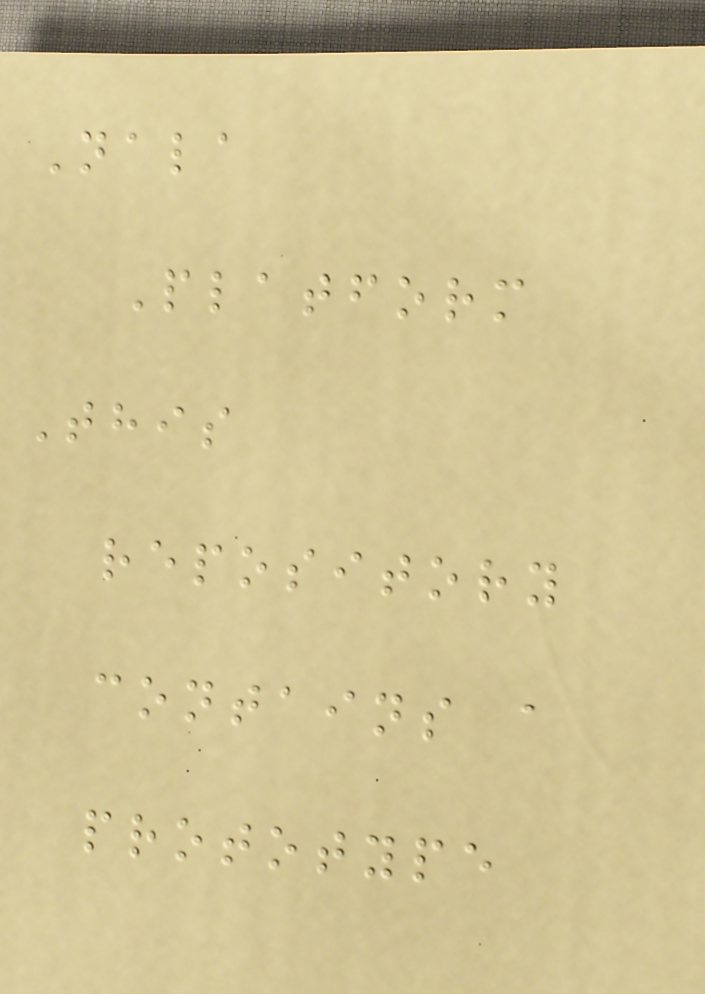Nala
Platform
This
repository
contains a
prototype
